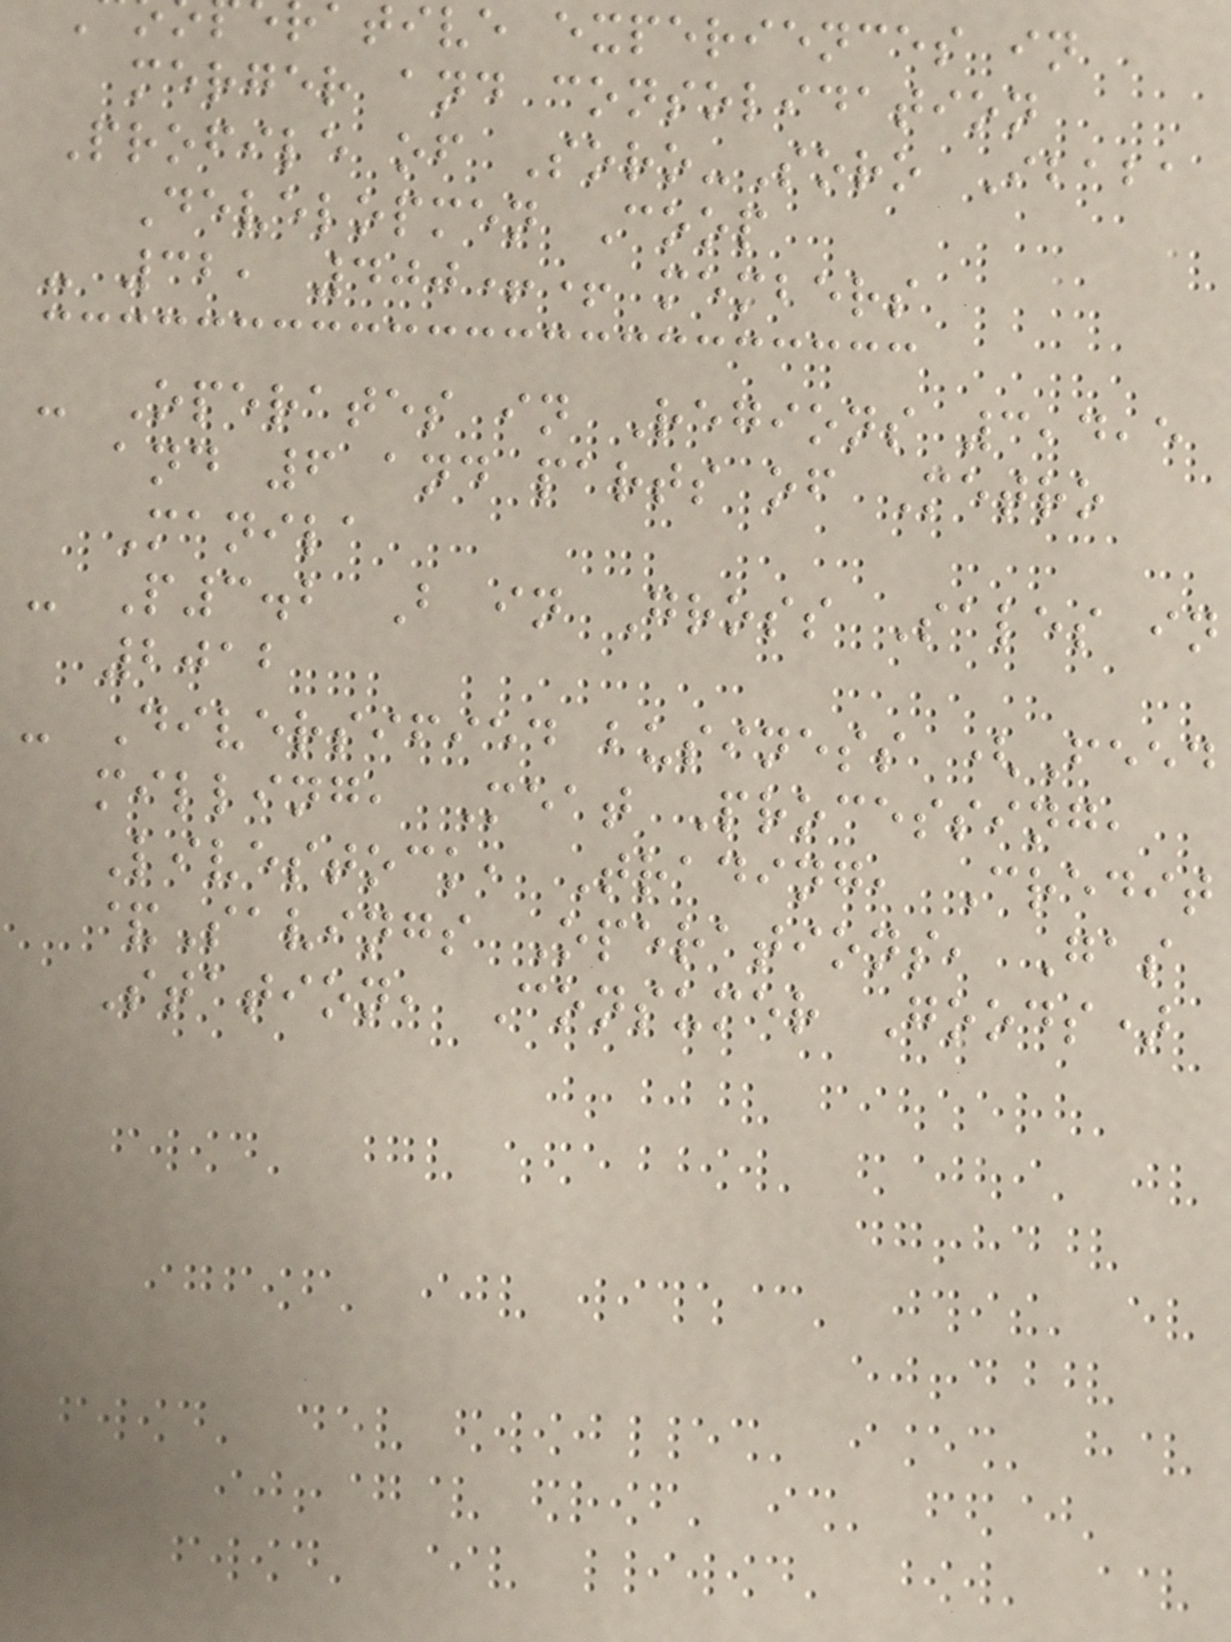ative experiences in
merger and consolidation
Profile of Soro-Soro Ibaba
Developmen Coop
- 32, 400++ members
- Operates in Regions 3,4,5
and 6 and parts of Metro
Manila
- P3.2 B in Gross Sales in
2012
- Diversified business (Feed
milling, Meat Processing,
Livestock, Trading, Credit
&Savings Operations, Gas
Station, Consumer Goods)
